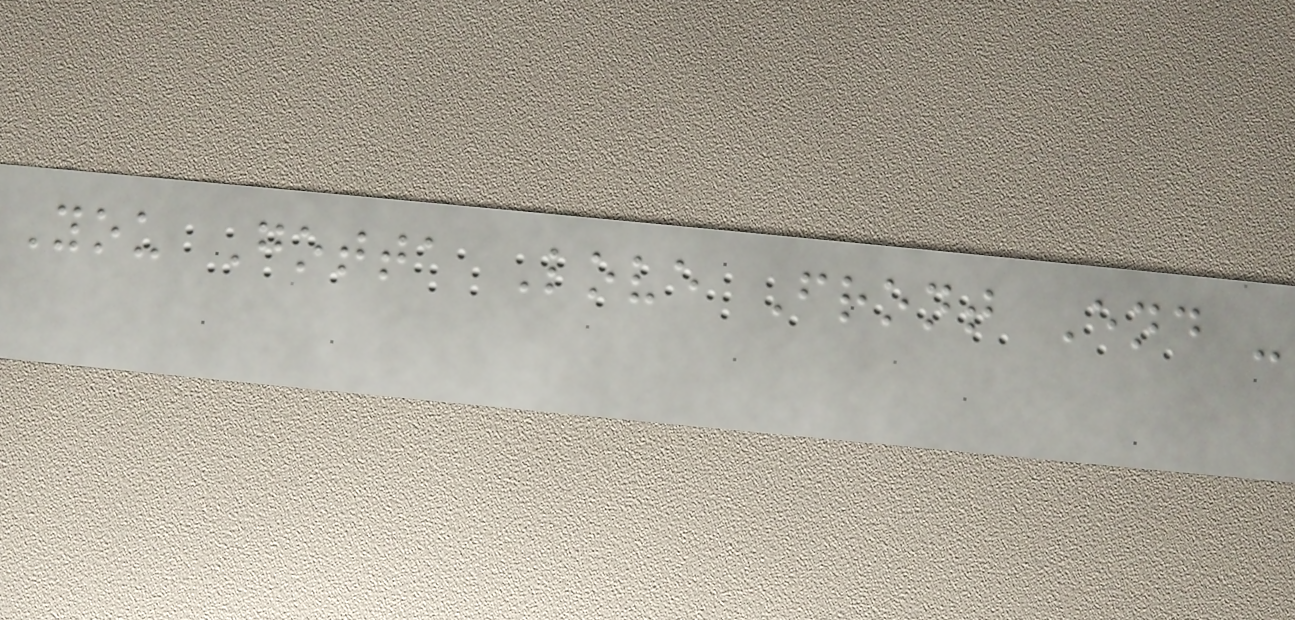You Gotta Love Front End -
